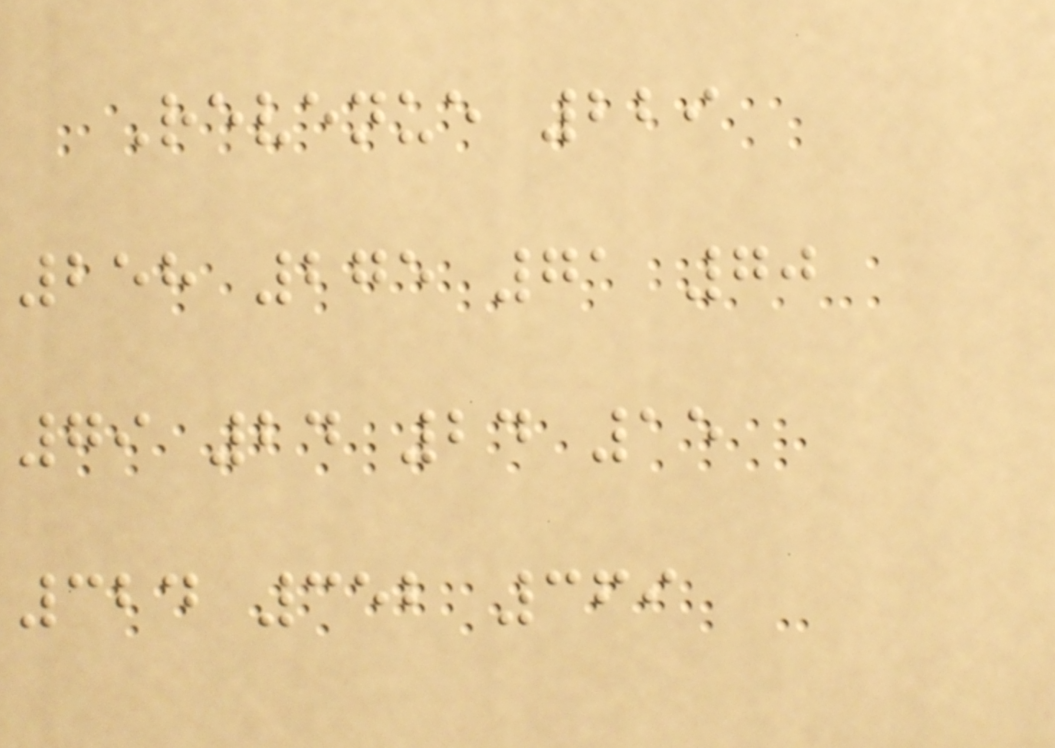Revenue 229
258 275 71 70
79 24 24 15
324 352 369
